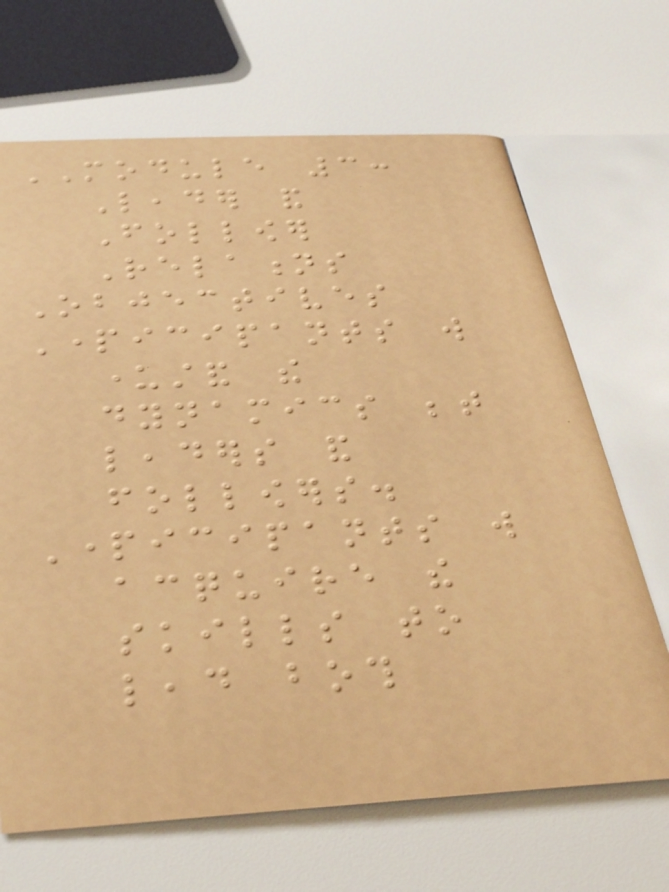MODULE 3:
Leader and
Follower
Relations
Objectives
Participants will
understand the
dynamics between
leaders and
followers.
Participants will
acquire the
skills to
lead both
